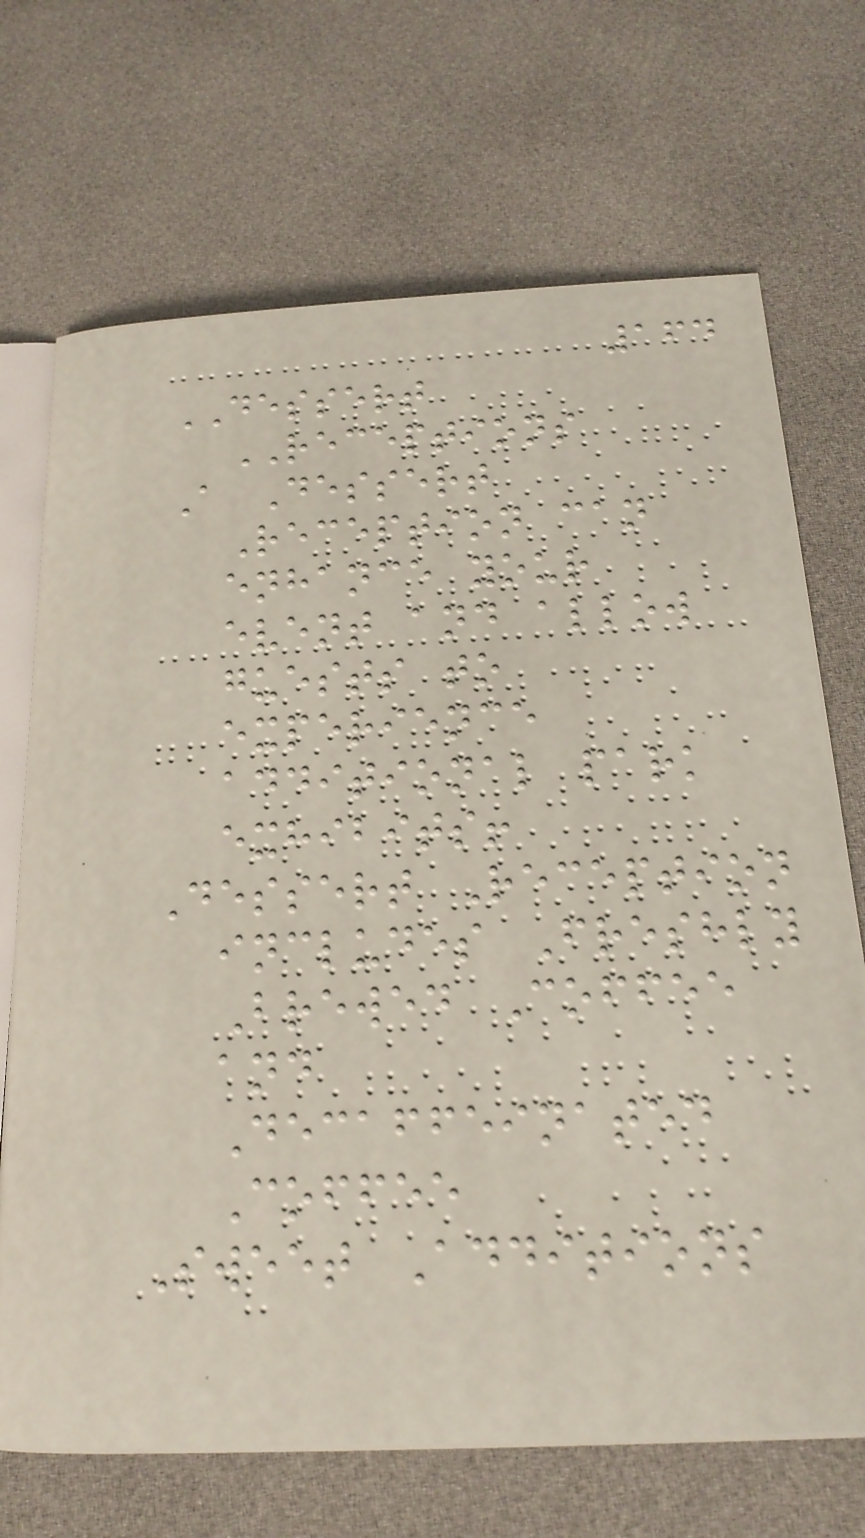164
DESSERT
RECEPTIONS
A Dessert
Reception can
enhance your
event and allow
guests to
experience
additional park
exhibits!
Dessert Reception
includes Freshly
Brewed Coffee
and
Decaffeinated
Coffee
Sweet Additions
